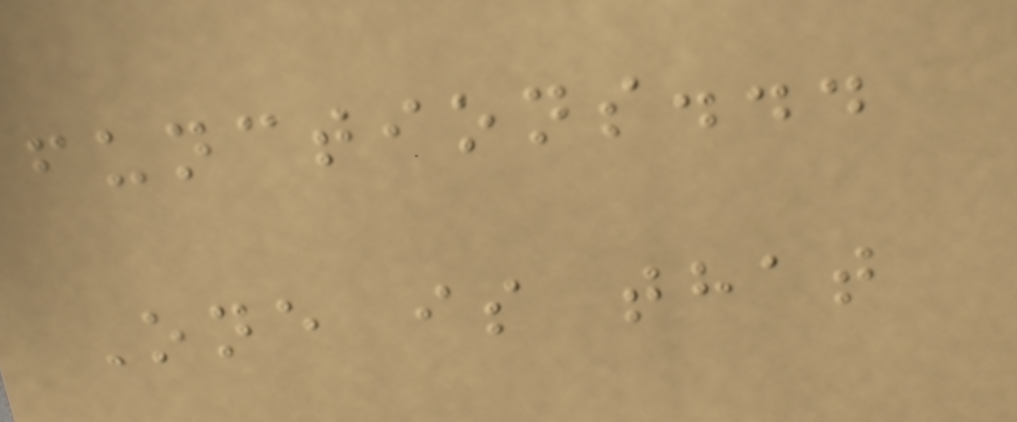functions...
One is that
